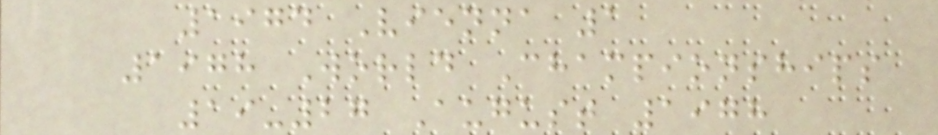1974 Vienna 1
1978 World Championships
19-27 August 1978
